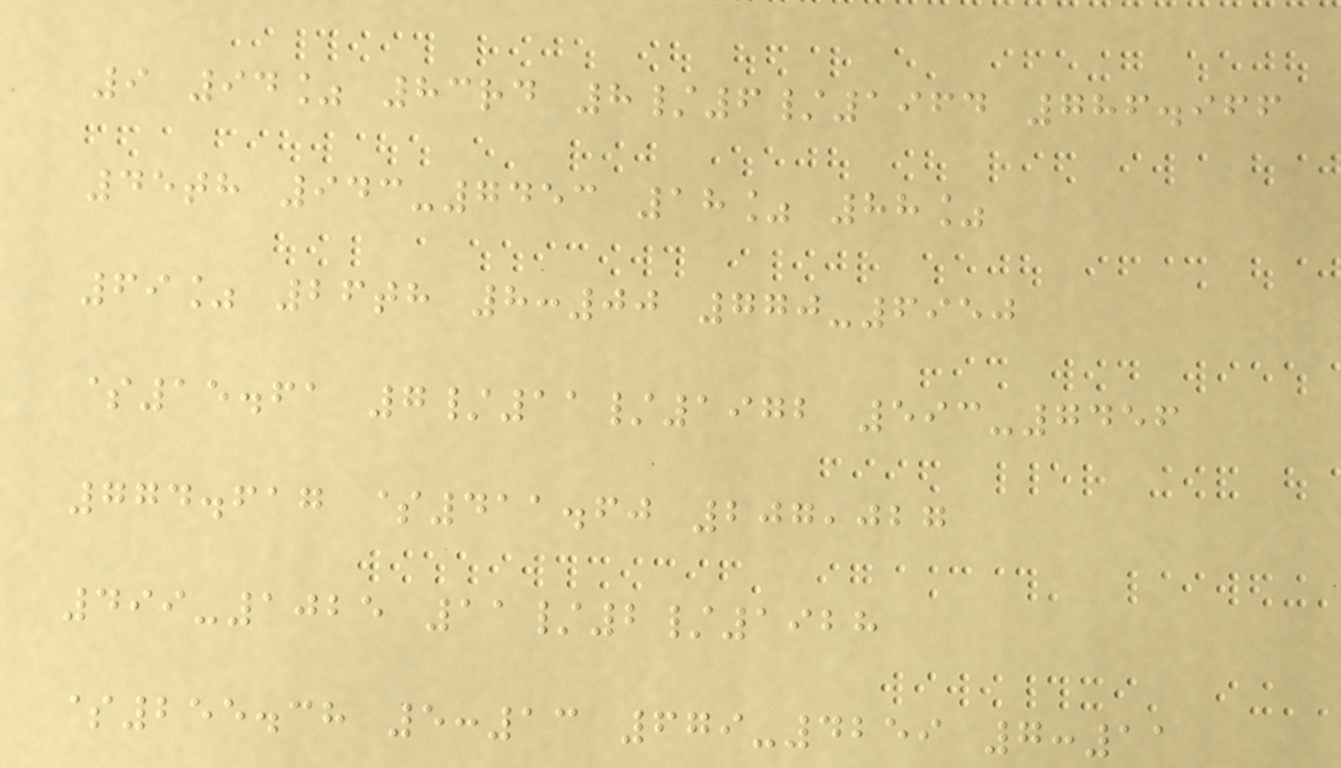9 94% 83rd 8/6/1964 786.966
45th 943-7453 18% 88%
69% 26th 8:00 770-6950
$15.61 7/11/1972 593-7456
774.617 $411.60 207,027
499-1025 11/2/1928
$255.38 5:13 679-4259 7:11
